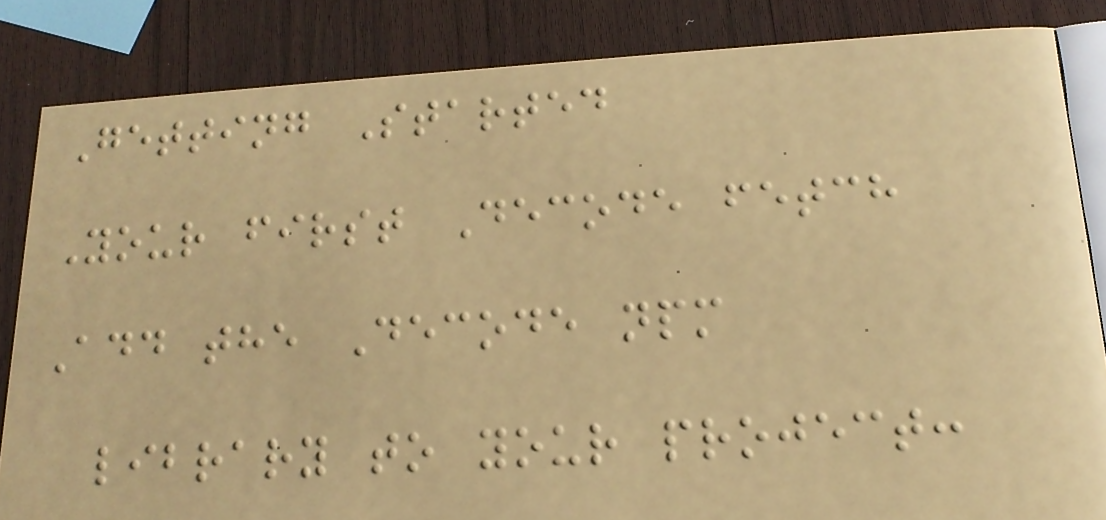Getting Started
Your first Decode fetch
Add the Decode npm
library to your project:
